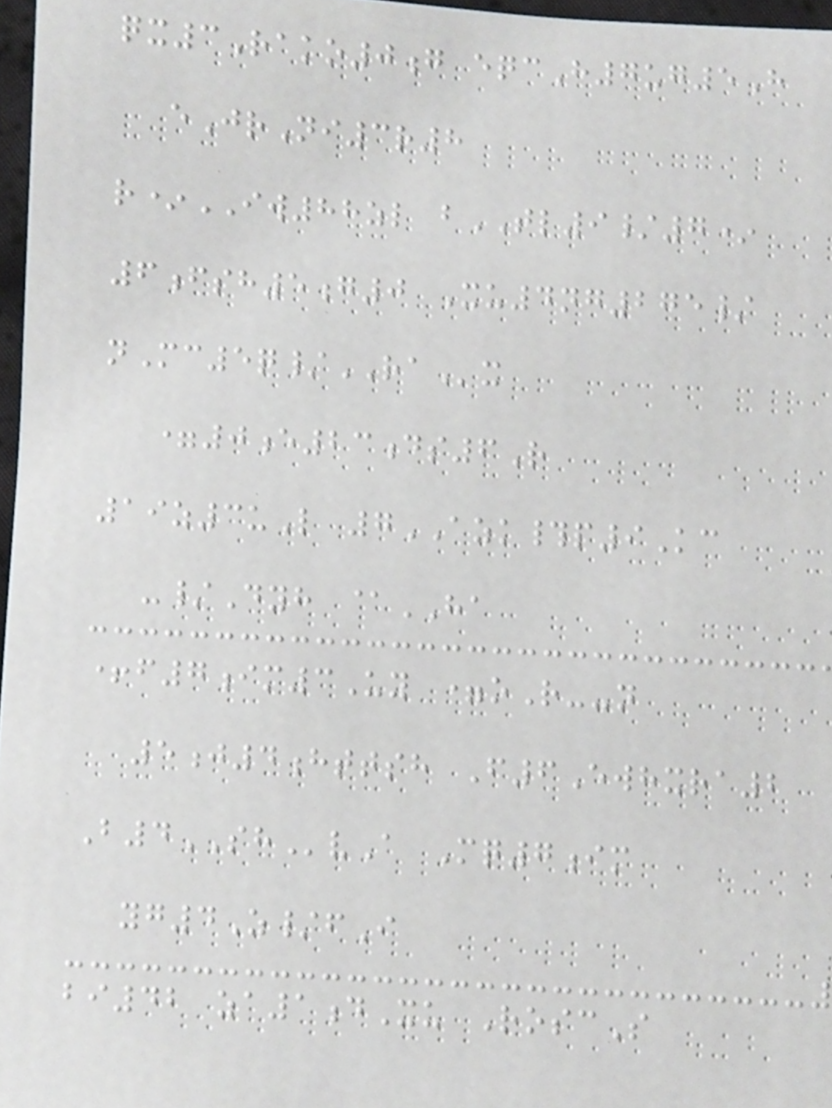qx3Rako0g eqcH7ug5H
eJrNi3r8
r*IW88zl bTL9/7*
6fsh5g0 Xu4ng275/
nMc5q/RAx
=0e23ds6R
19z3uL 7AZK#p9Kc
-/Dyh @HA
+f7im3Uy =oR--n
5j4httsh F6Ewhxra2
B4SHvA Mq7im
yg4Z/fI
bi42 za1dXu RoscS
